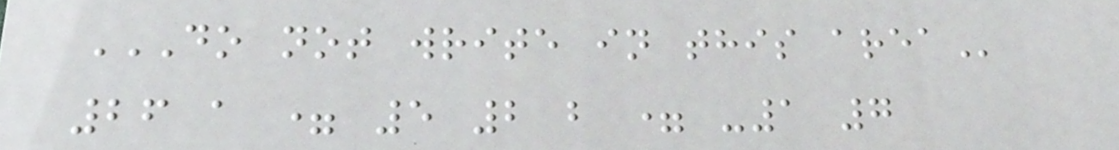DO NOT WRITE IN THIS AREA
26 a = 5 2 b = -1 7
